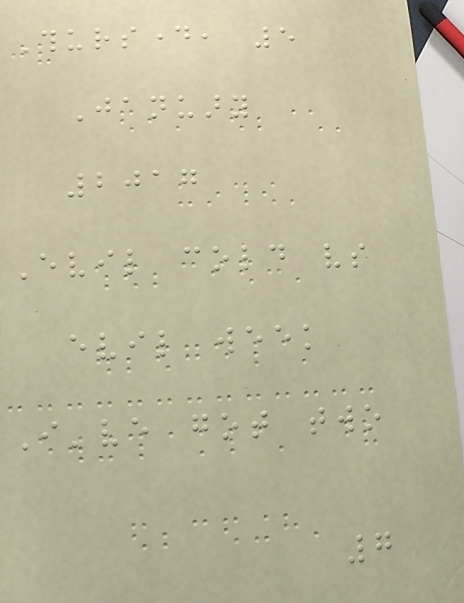Thursday, 5
January
2017
Evil cold vs
evil week
I've got two
7
